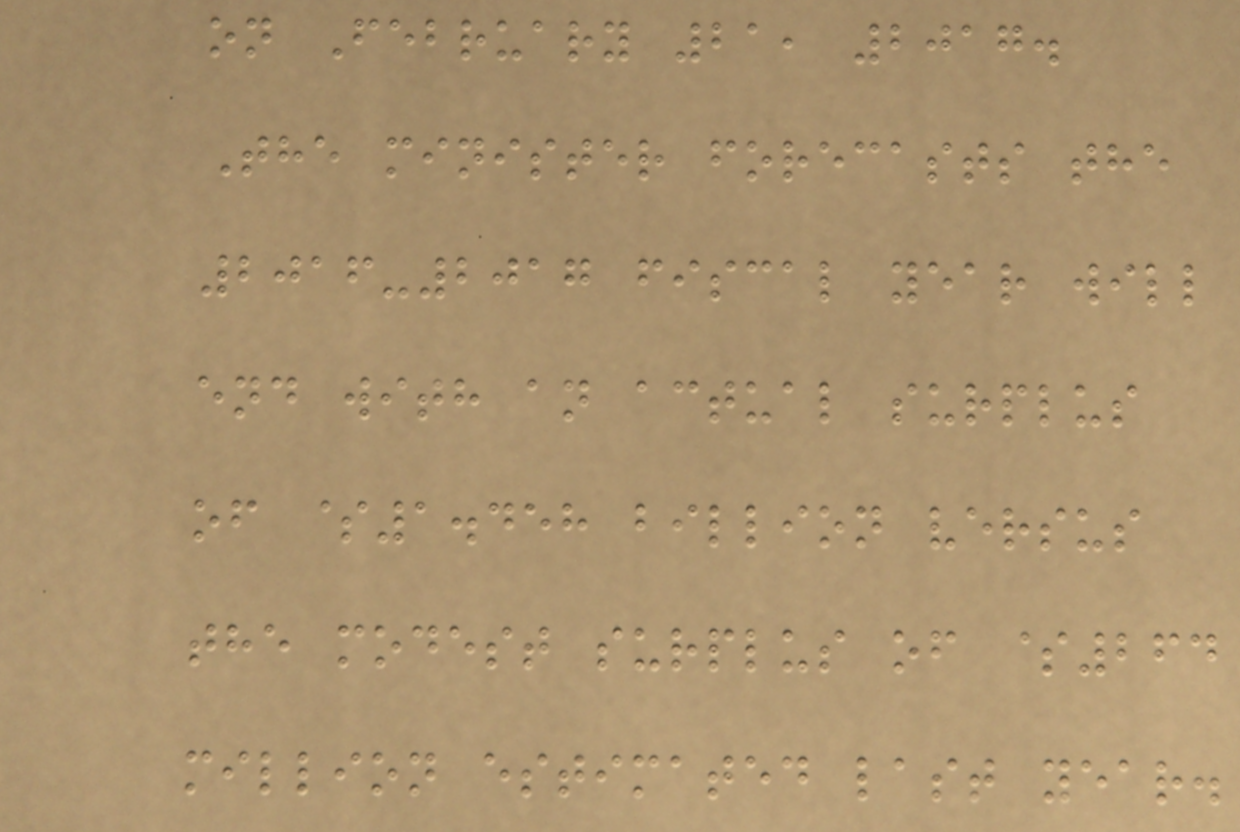on February 21, 2017.
The minister forecasts the
2016-2017 fiscal year will
end with an actual surplus
of $1.458 billion versus
the modest surplus of $264
million estimated last year.
